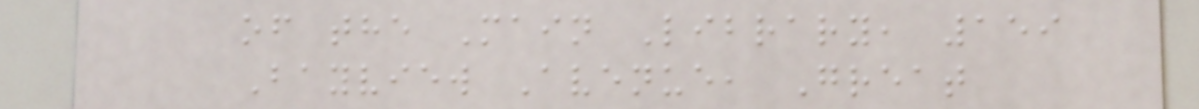of the Main Library, 159
Bayview Avenue, Great
